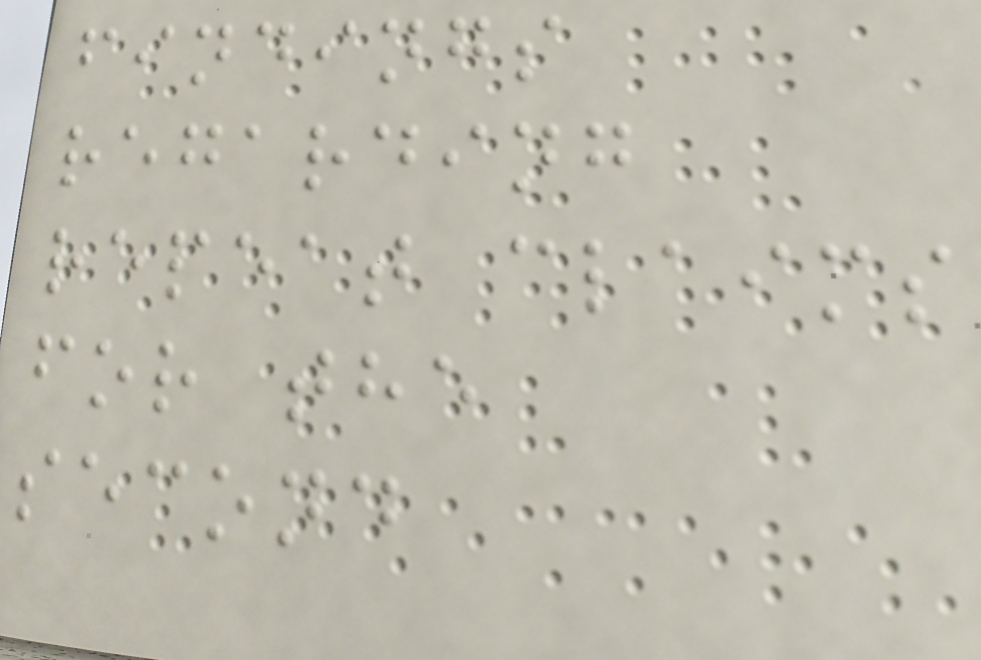findings
regarding
repeat claims
for the
second
